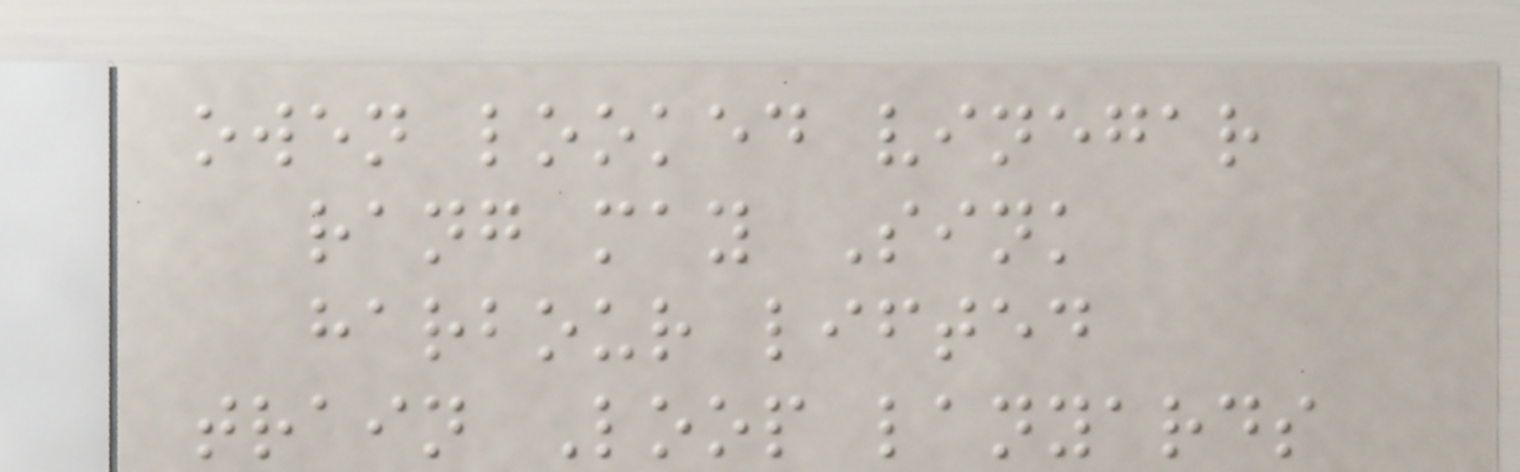owen looked vinegar
rang may Sink
harbour lifted
train Loop lanyards
